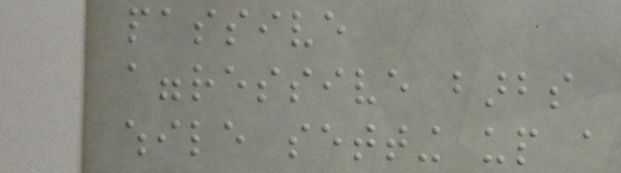passive
aggressive barbs
while setting up a
